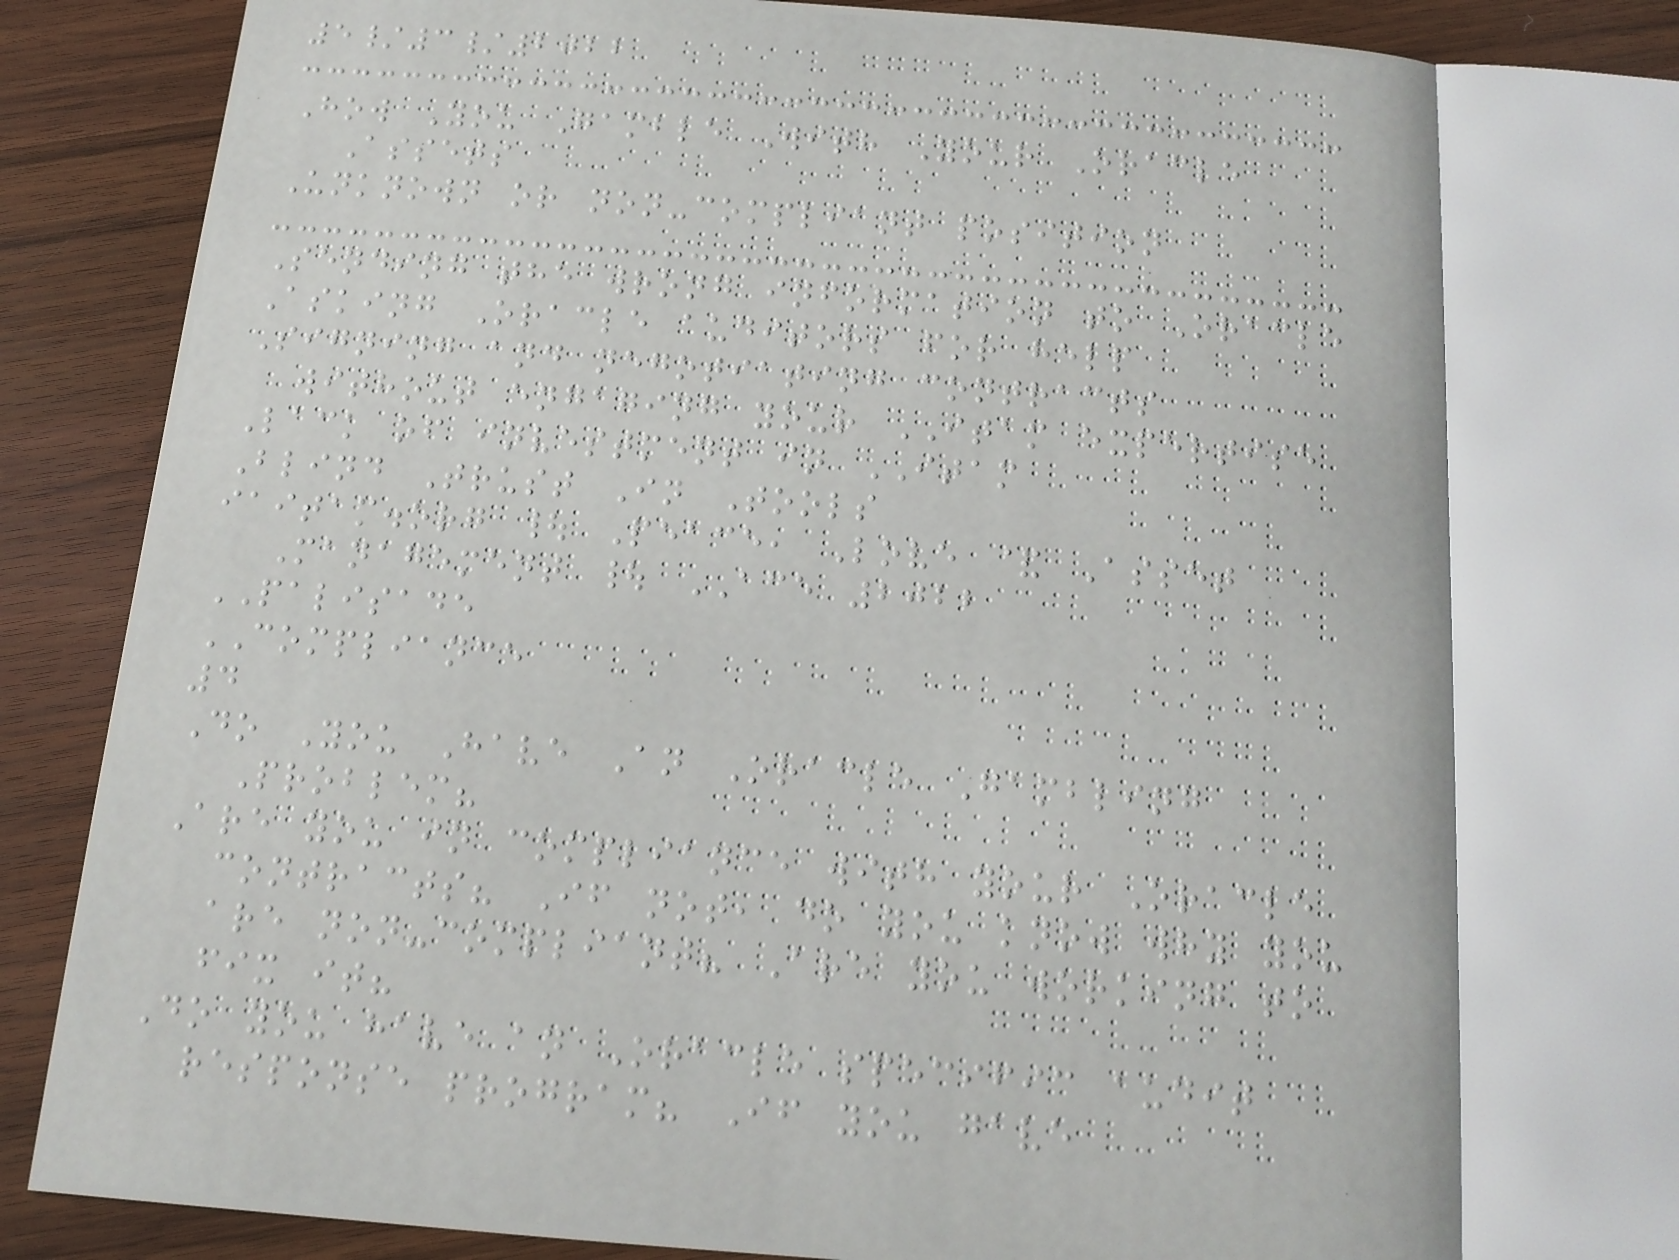5/3/2022
How You Gamble With Your Oracle
Assets
Unknown or non-compliant position
Sending the wrong information to Oracle
Asking Oracle auditors for help
Signing and negotiating contracts
without engaging your ITAM expertise
Lack of investment in ITAM
Blind Trust In Tools
iaitam.org | Peace, Love & Asset
Management | ACE 2022
PALISADE
COMPLIANCE
4
Do You Have An Oracle Gambling
Problem?
Are you in compliance with your Oracle
contracts? If not, do you know why you
are non-compliant? Are you working to
fix it?
Do you have an Oracle specific audit
response program? If you gave
